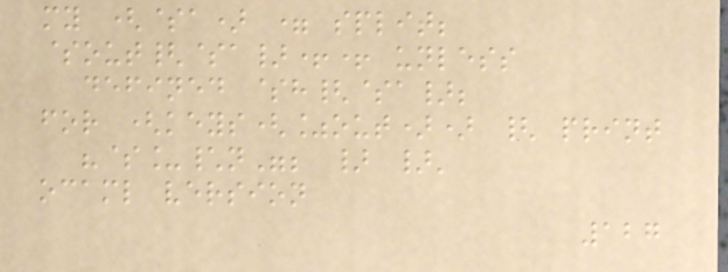my ($a) = split;
$out{$a}++ unless
defined $h{$a};
for (keys(%out)) { print
"$_\n"; } }'
ocaml version
127
